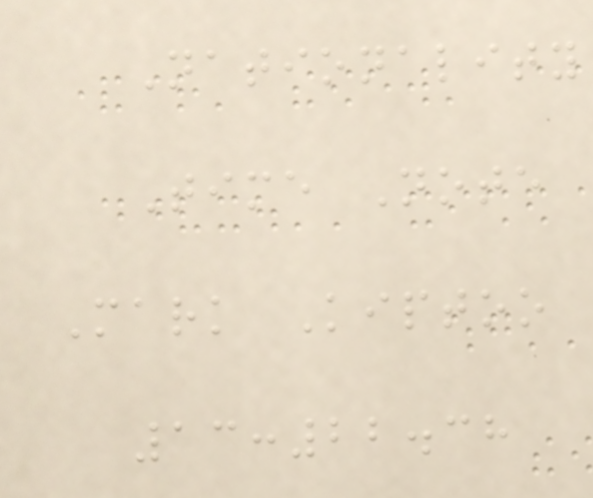Nationality
Time Note
Mark Kiptoo
13:22.38
